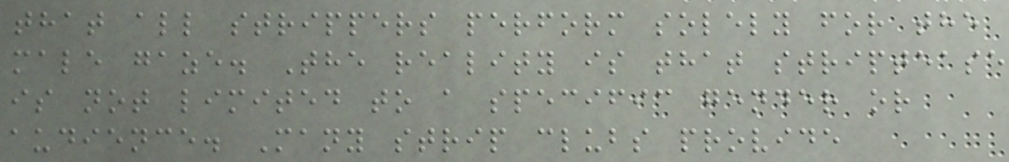that all strippers perform solely for the
male gaze. The reality is that striptease
is not limited to a specific gender or
audience. Many strip clubs provide
